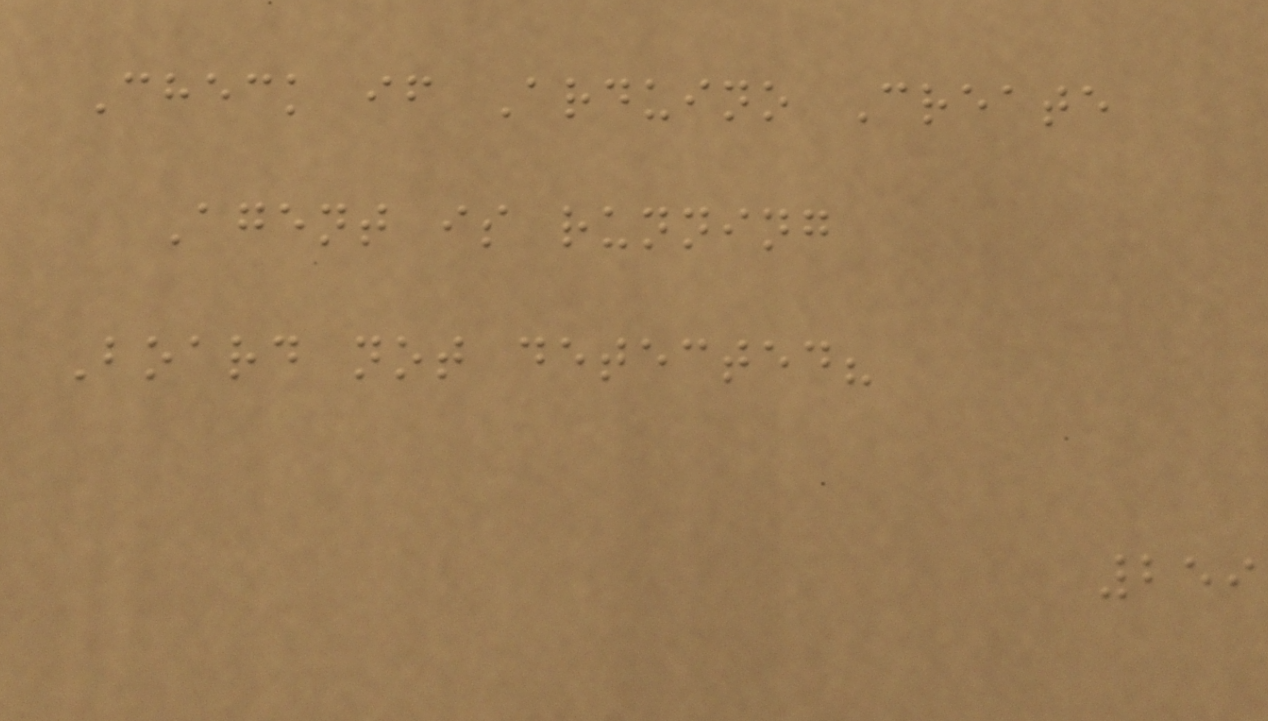Check if Arduino Create
Agent is running
Board not detected?
259
